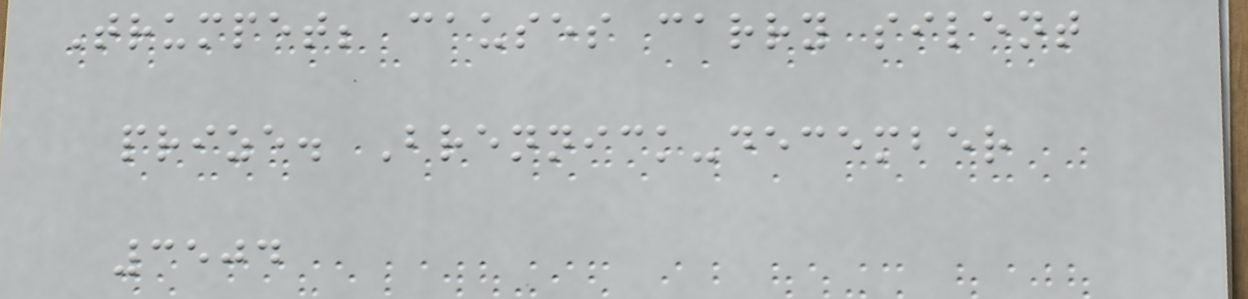Trumpet; causes carry silent
prize. Brennick-december
3504
